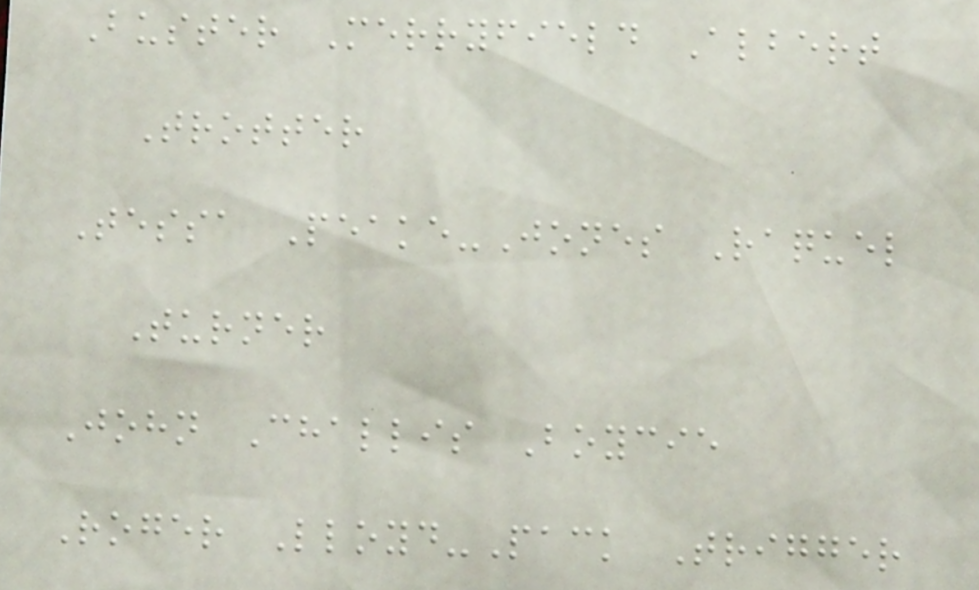Buster Merryfield Albert
Trotter
Tessa Peake-Jones Raquel
Turner
John Challis Boycie
Roger Lloyd-Pack Trigger
